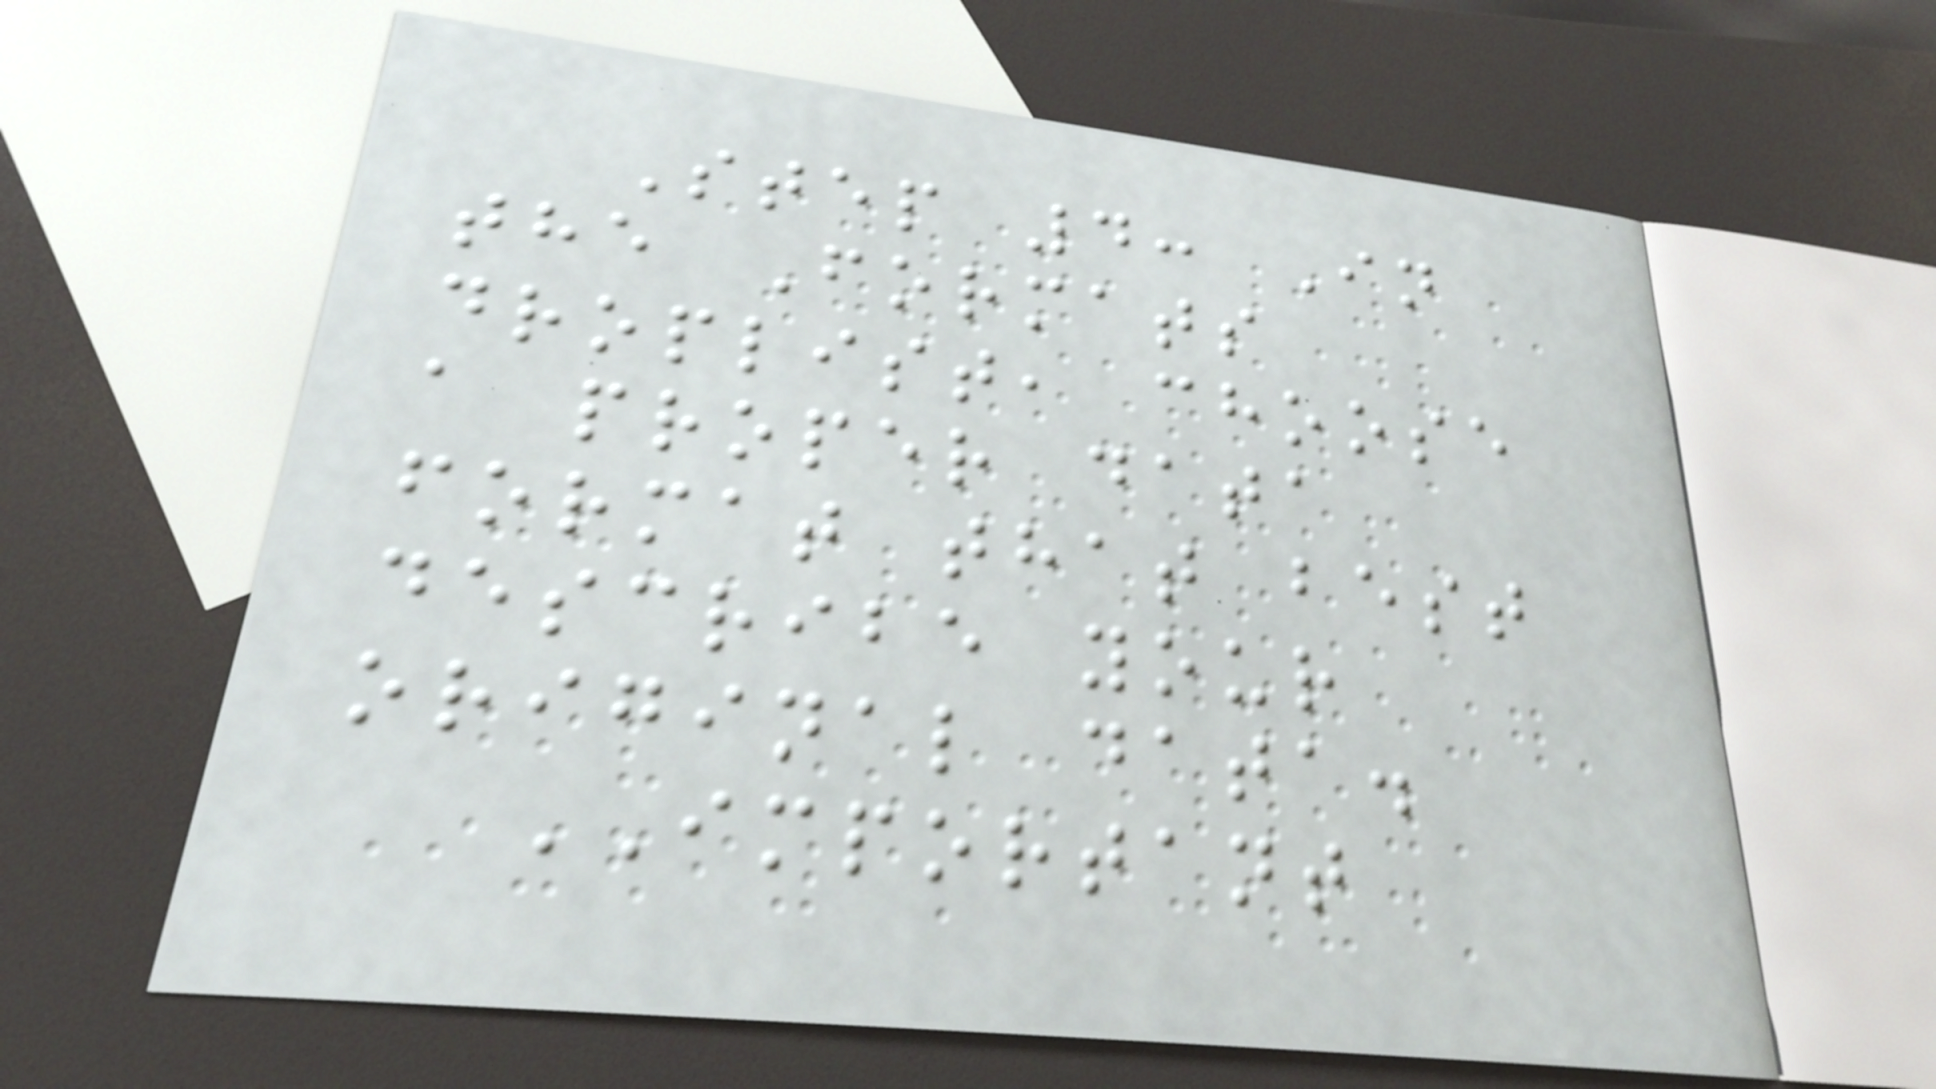Step 4: In
the Formats
droplist, choose
a proper data
format that best
describe your
original data.
IMPORTANT
